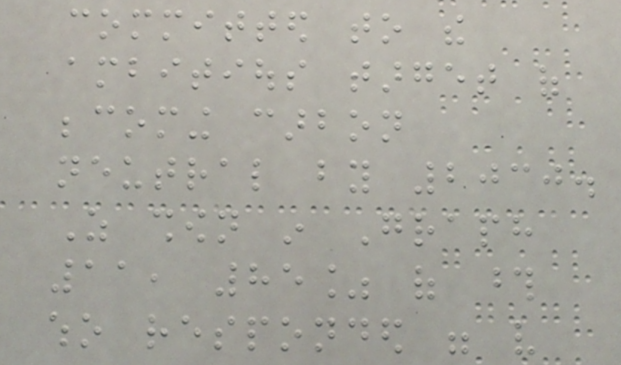committed to the
ambitious target of
becoming carbon
neutral by 2030.
As shown in Graph
11, 85% of those
who responded were very
